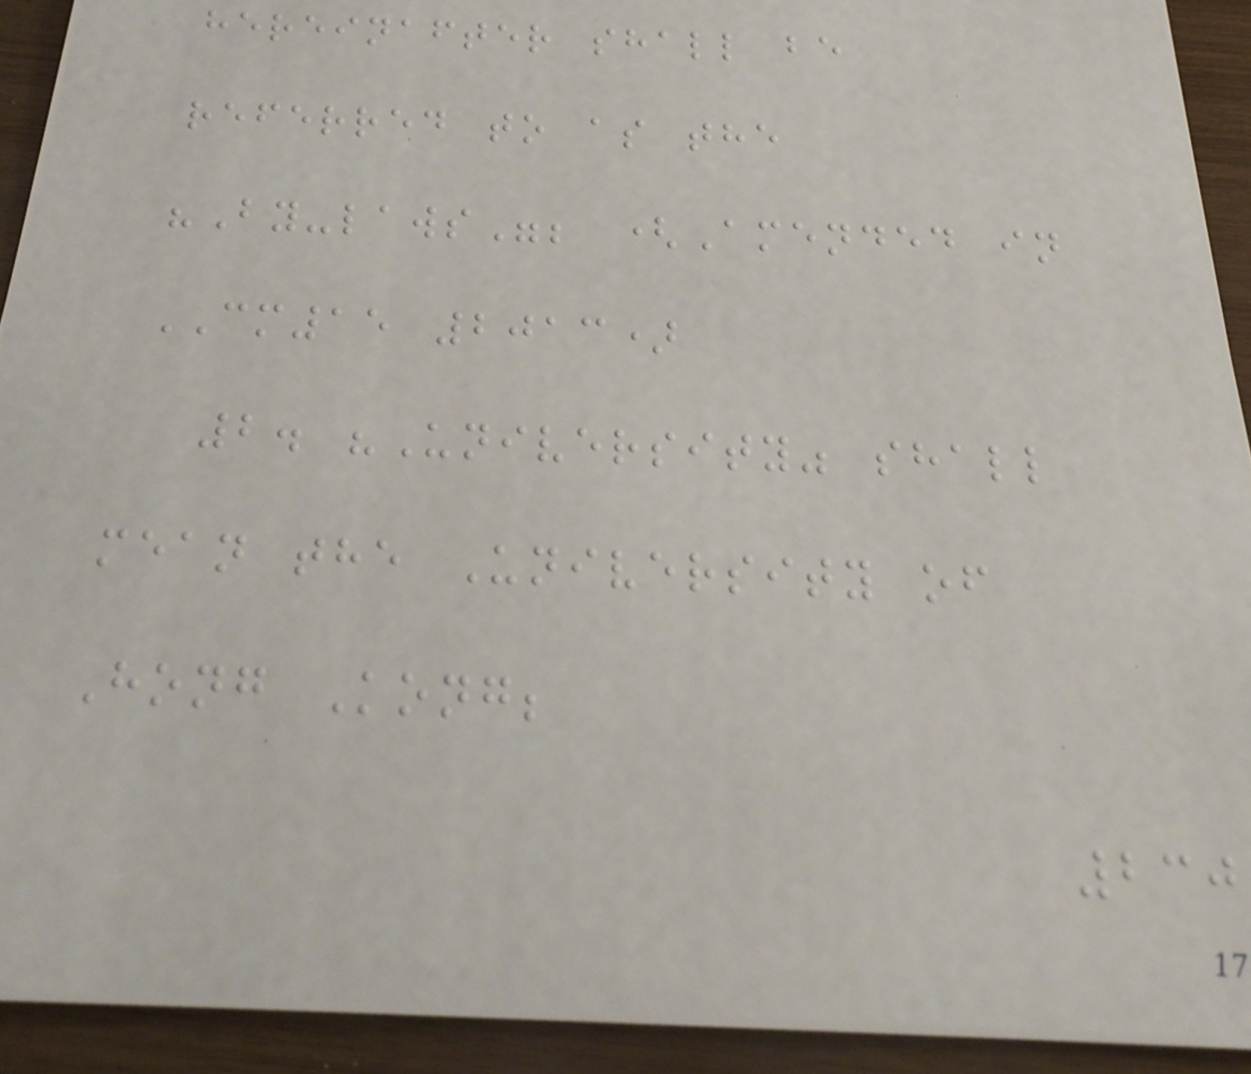hereinafter shall be
referred to as the
"By-laws"; (Amended in
CM15 2013)
2. "University" shall
mean the University of
Hong Kong;
230
